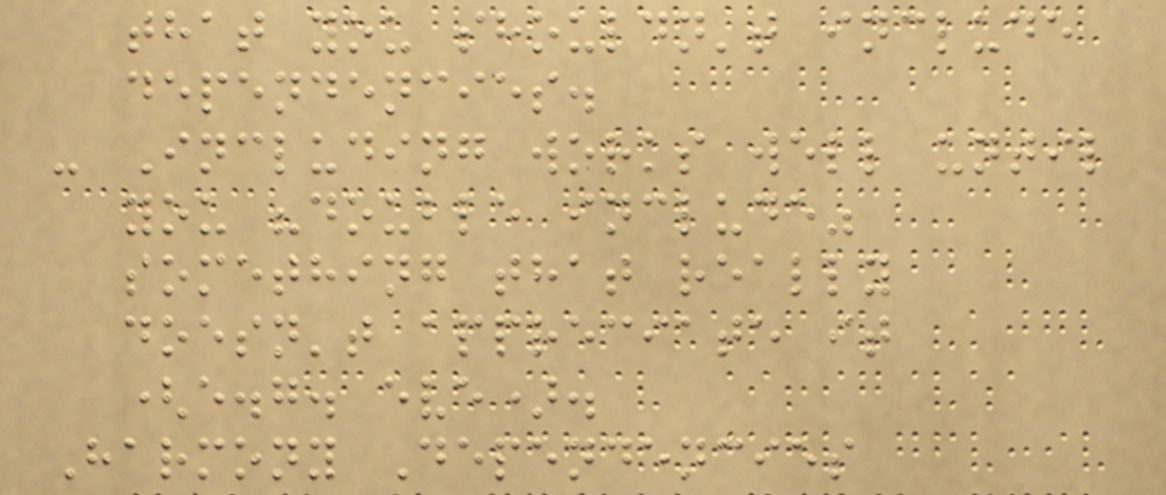that you shouldn't include
dependencies.
- Including works well until
you "double include"
something that really
doesn't appreciate it
(e.g. eve).
Harmony Dependencies
